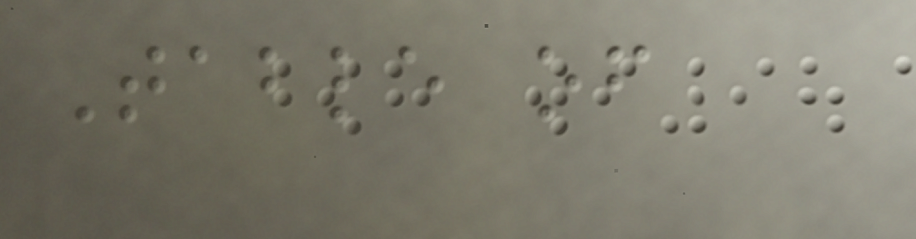Table of
